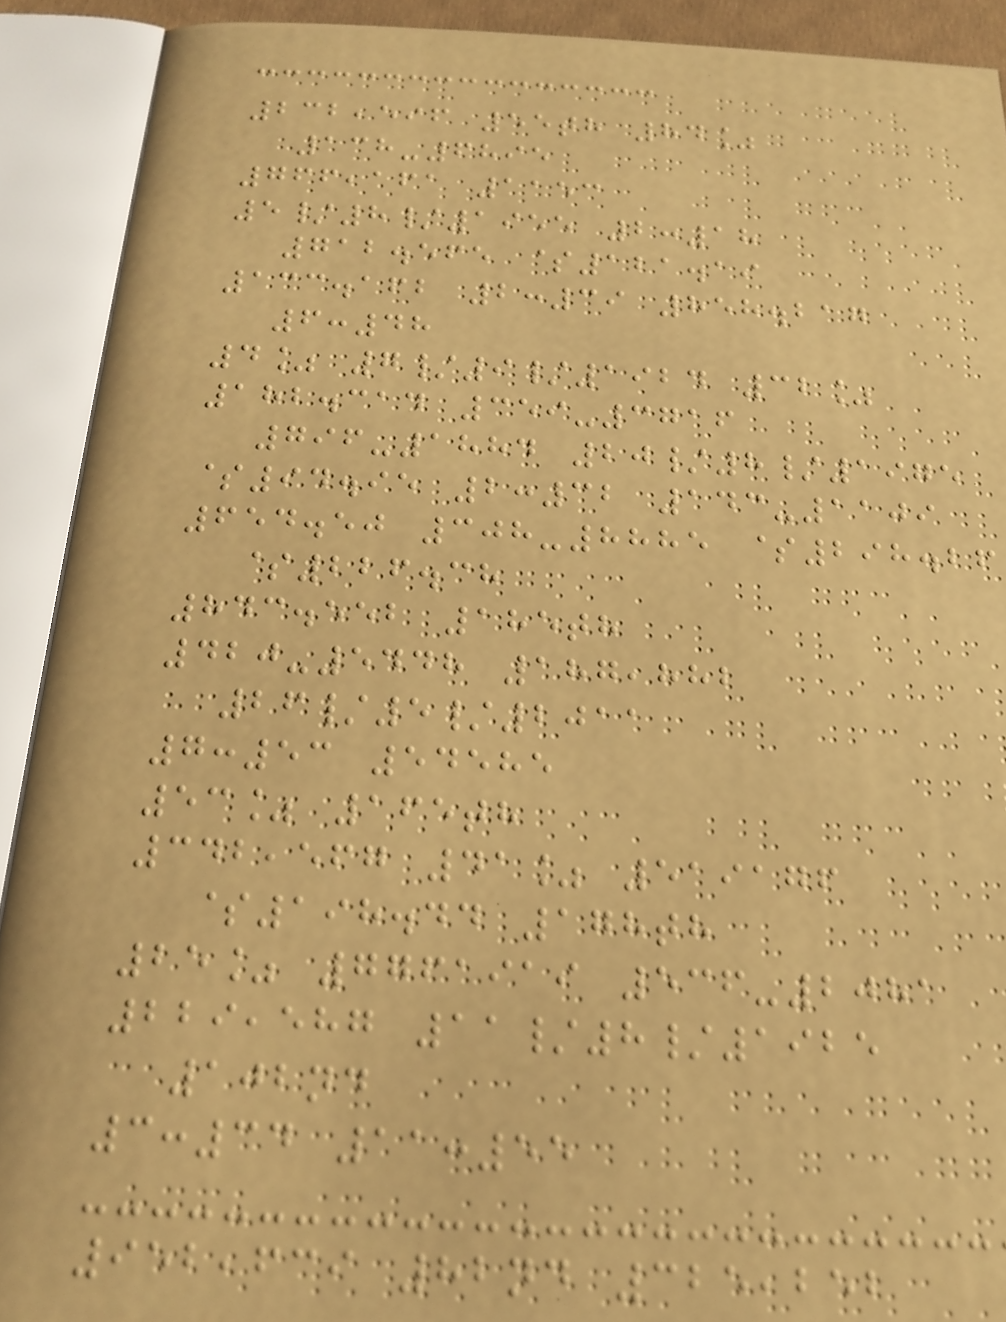232,596 55th 84%
138-6895
766,161 1153
5/8/1955 2:18
712.565 $121.19
133.162 2:39 858.217
6:48
4% 7/9/1924 32%
182.314 359-3716
796-1884 20/8/1975
$94.95 2:32 143-1109
654.50 308-8885 $298.26
$226.38
843.552 185th
420-5448 187,882
26/5/2011
7:53 54585
53% 165th
342,567 41% 519176
$198.44 178th
25% 7761919 536-2081
229,587 11/8/1925
102nd
3:34 11:55
952,639 82nd 325,252
